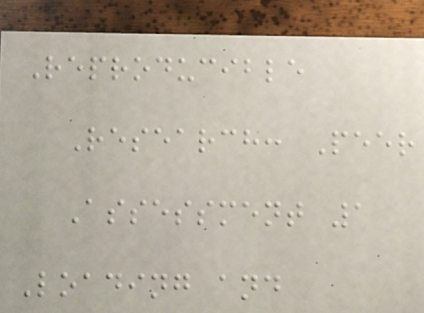Reproducible
Research: Peer
Assessment 1
Loading and
